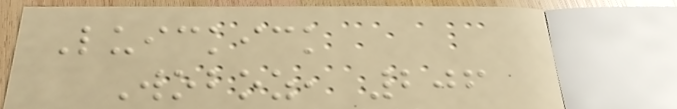Luickick
Woboz, 206
